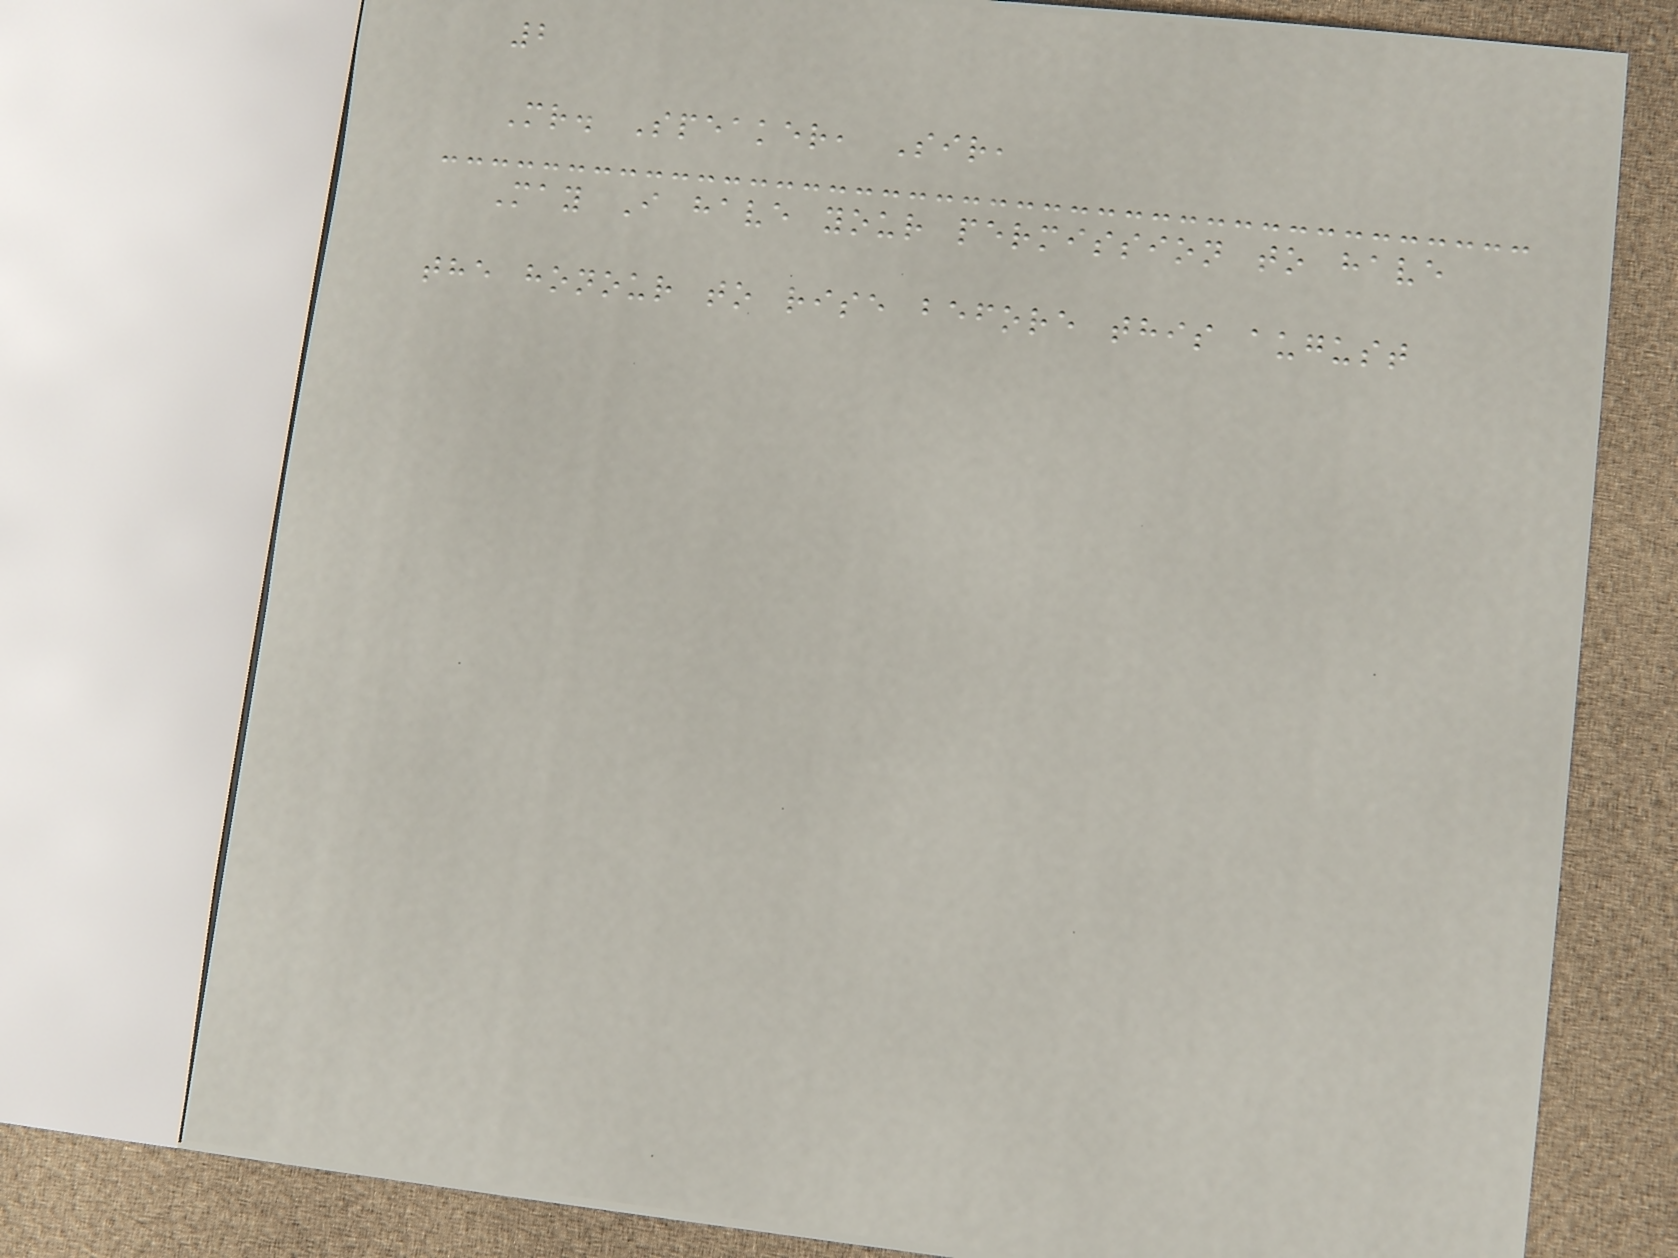2
Mr. Speaker, Sir,
May I have your permission to have
the honour to rise before this august
